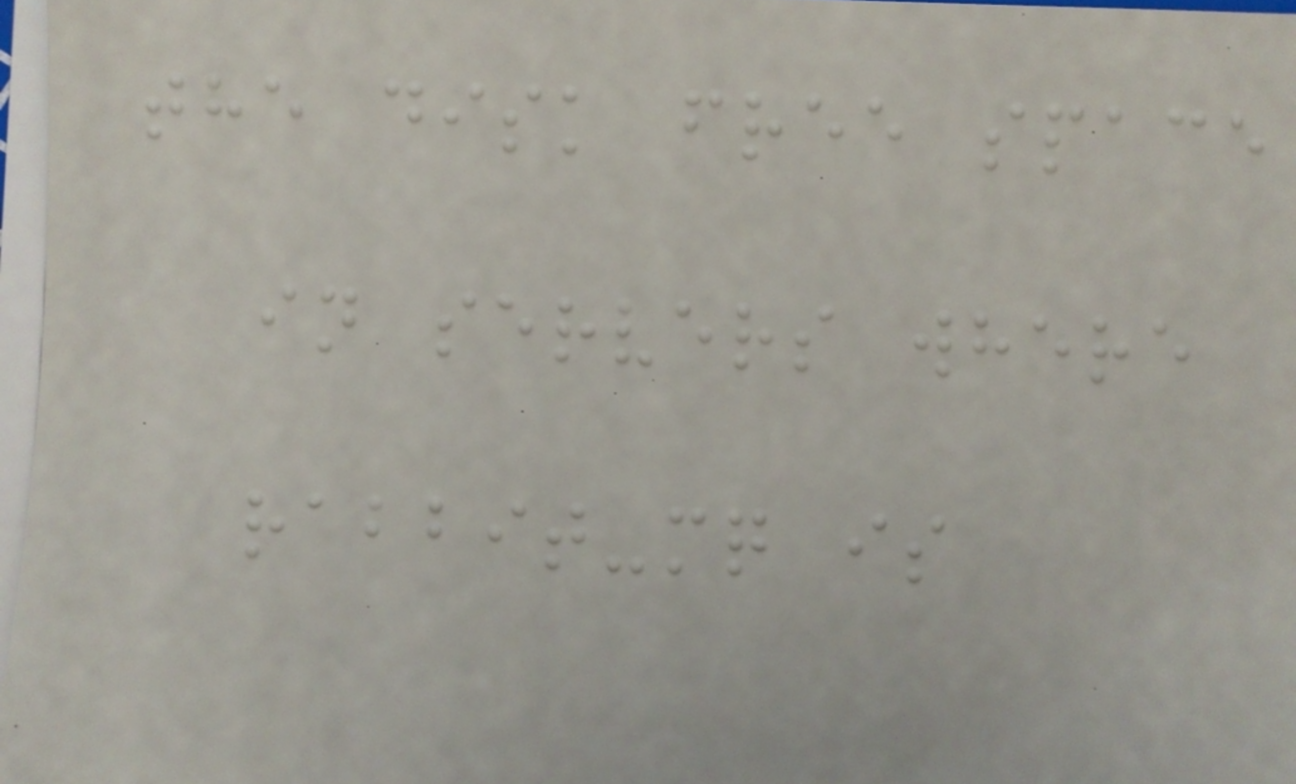the disk free space
in servers where
rabbit-mq is
